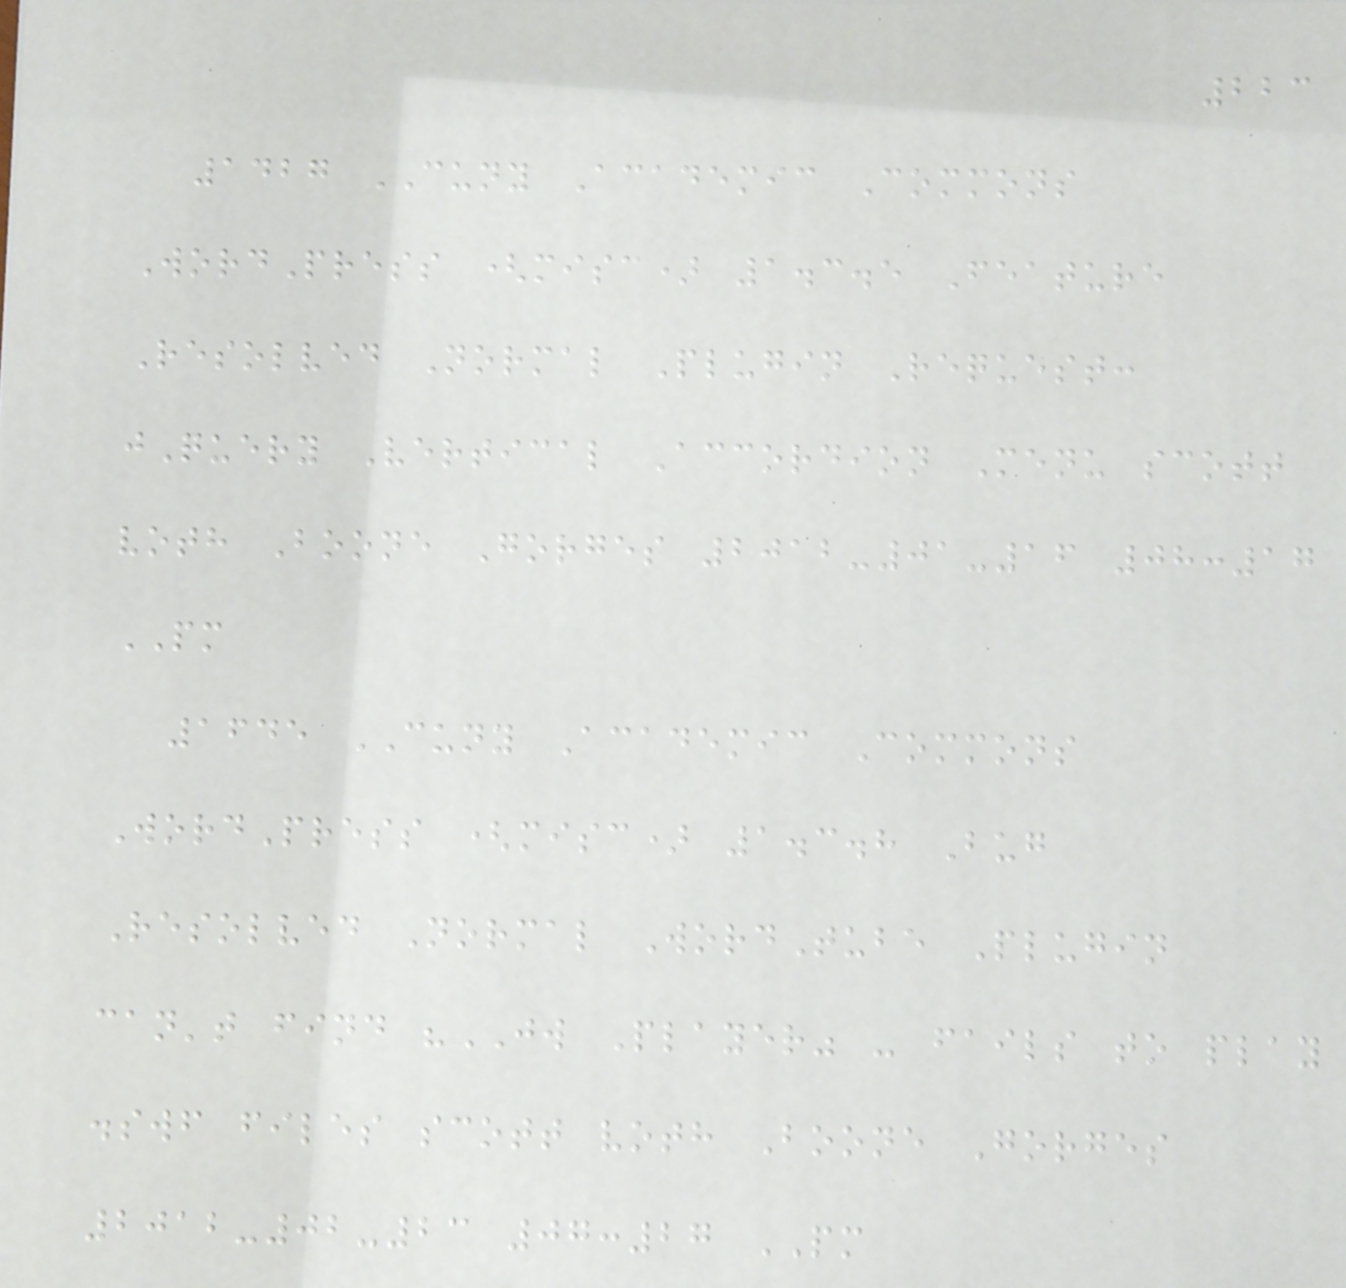223
1427 CUNY Academic Commons
WordPress (misc) 1.3.5 Feature
Resolved Normal Plugin Request:
jQuery Vertical Accordion Menu scott
voth Boone Gorges 2012-01-16 08:17
PM
1645 CUNY Academic Commons
WordPress (misc) 1.3.8 Bug
Resolved Normal WordTube Plugin
can't find "JW Player" - fails to play
.swf files scott voth Boone Gorges
2012-02-23 07:27 PM
